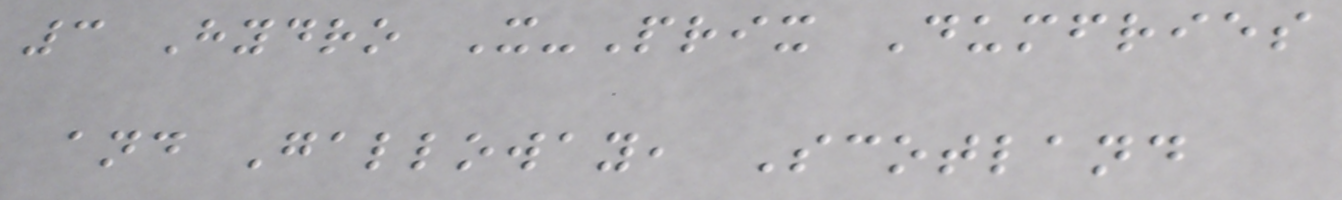3 Hydro X-Prix Dumfries
and Galloway, Scotland
